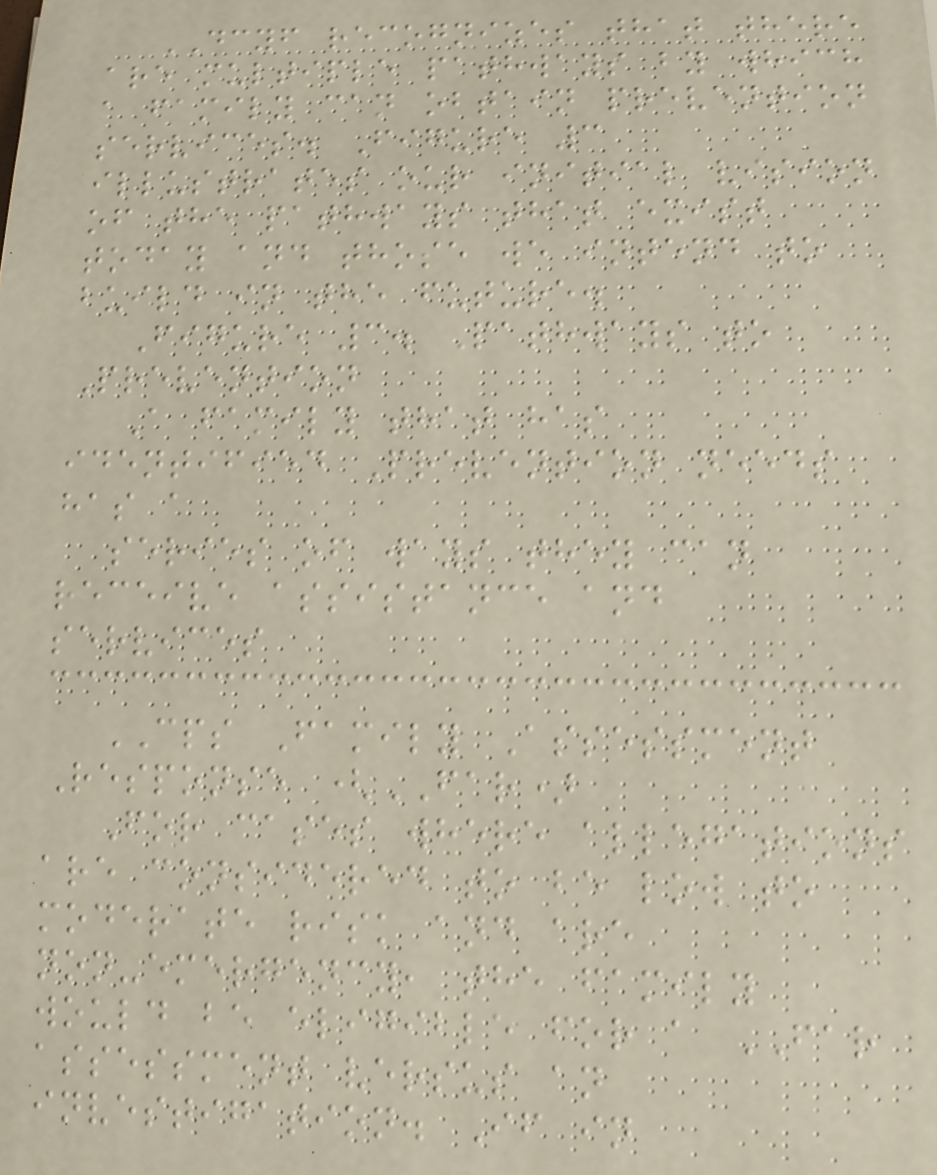DCYF recognizes that there
are multiple pathways by which
a family can obtain prevention
services. Figure 3
illustrates our initial vision
of the pathways that exist
today and those we intend to
build in the future.
Figure 3. Pathways to
Prevention
A family that has
identified Prevention needs
has a
series of ways they can
receive assistance and
services
CPS Family Assessment
Response (FAR)
For cases where allegations
are considered to be low to
moderate risk and are
non-emergency, the family
would be eligible for a FAR
assessment versus an
investigation. If in
